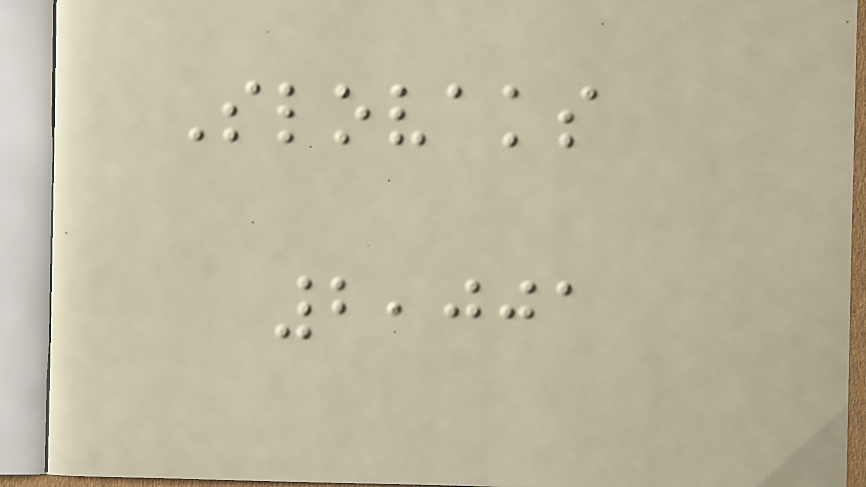Slovaks
2,001
